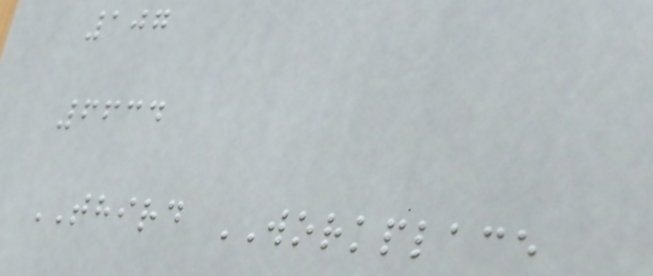107
6634
THIRD WORKPLACE
